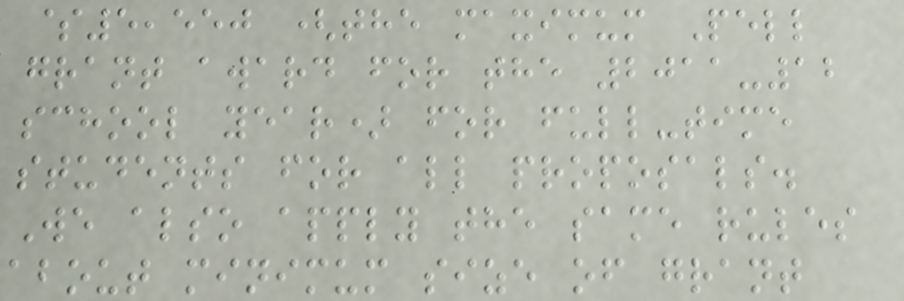$5,550 (the maximum Pell
grant award for the 2011-12
school year) for full-time
students for all proposals.
We also apply the same rules
about minimum size of grant
